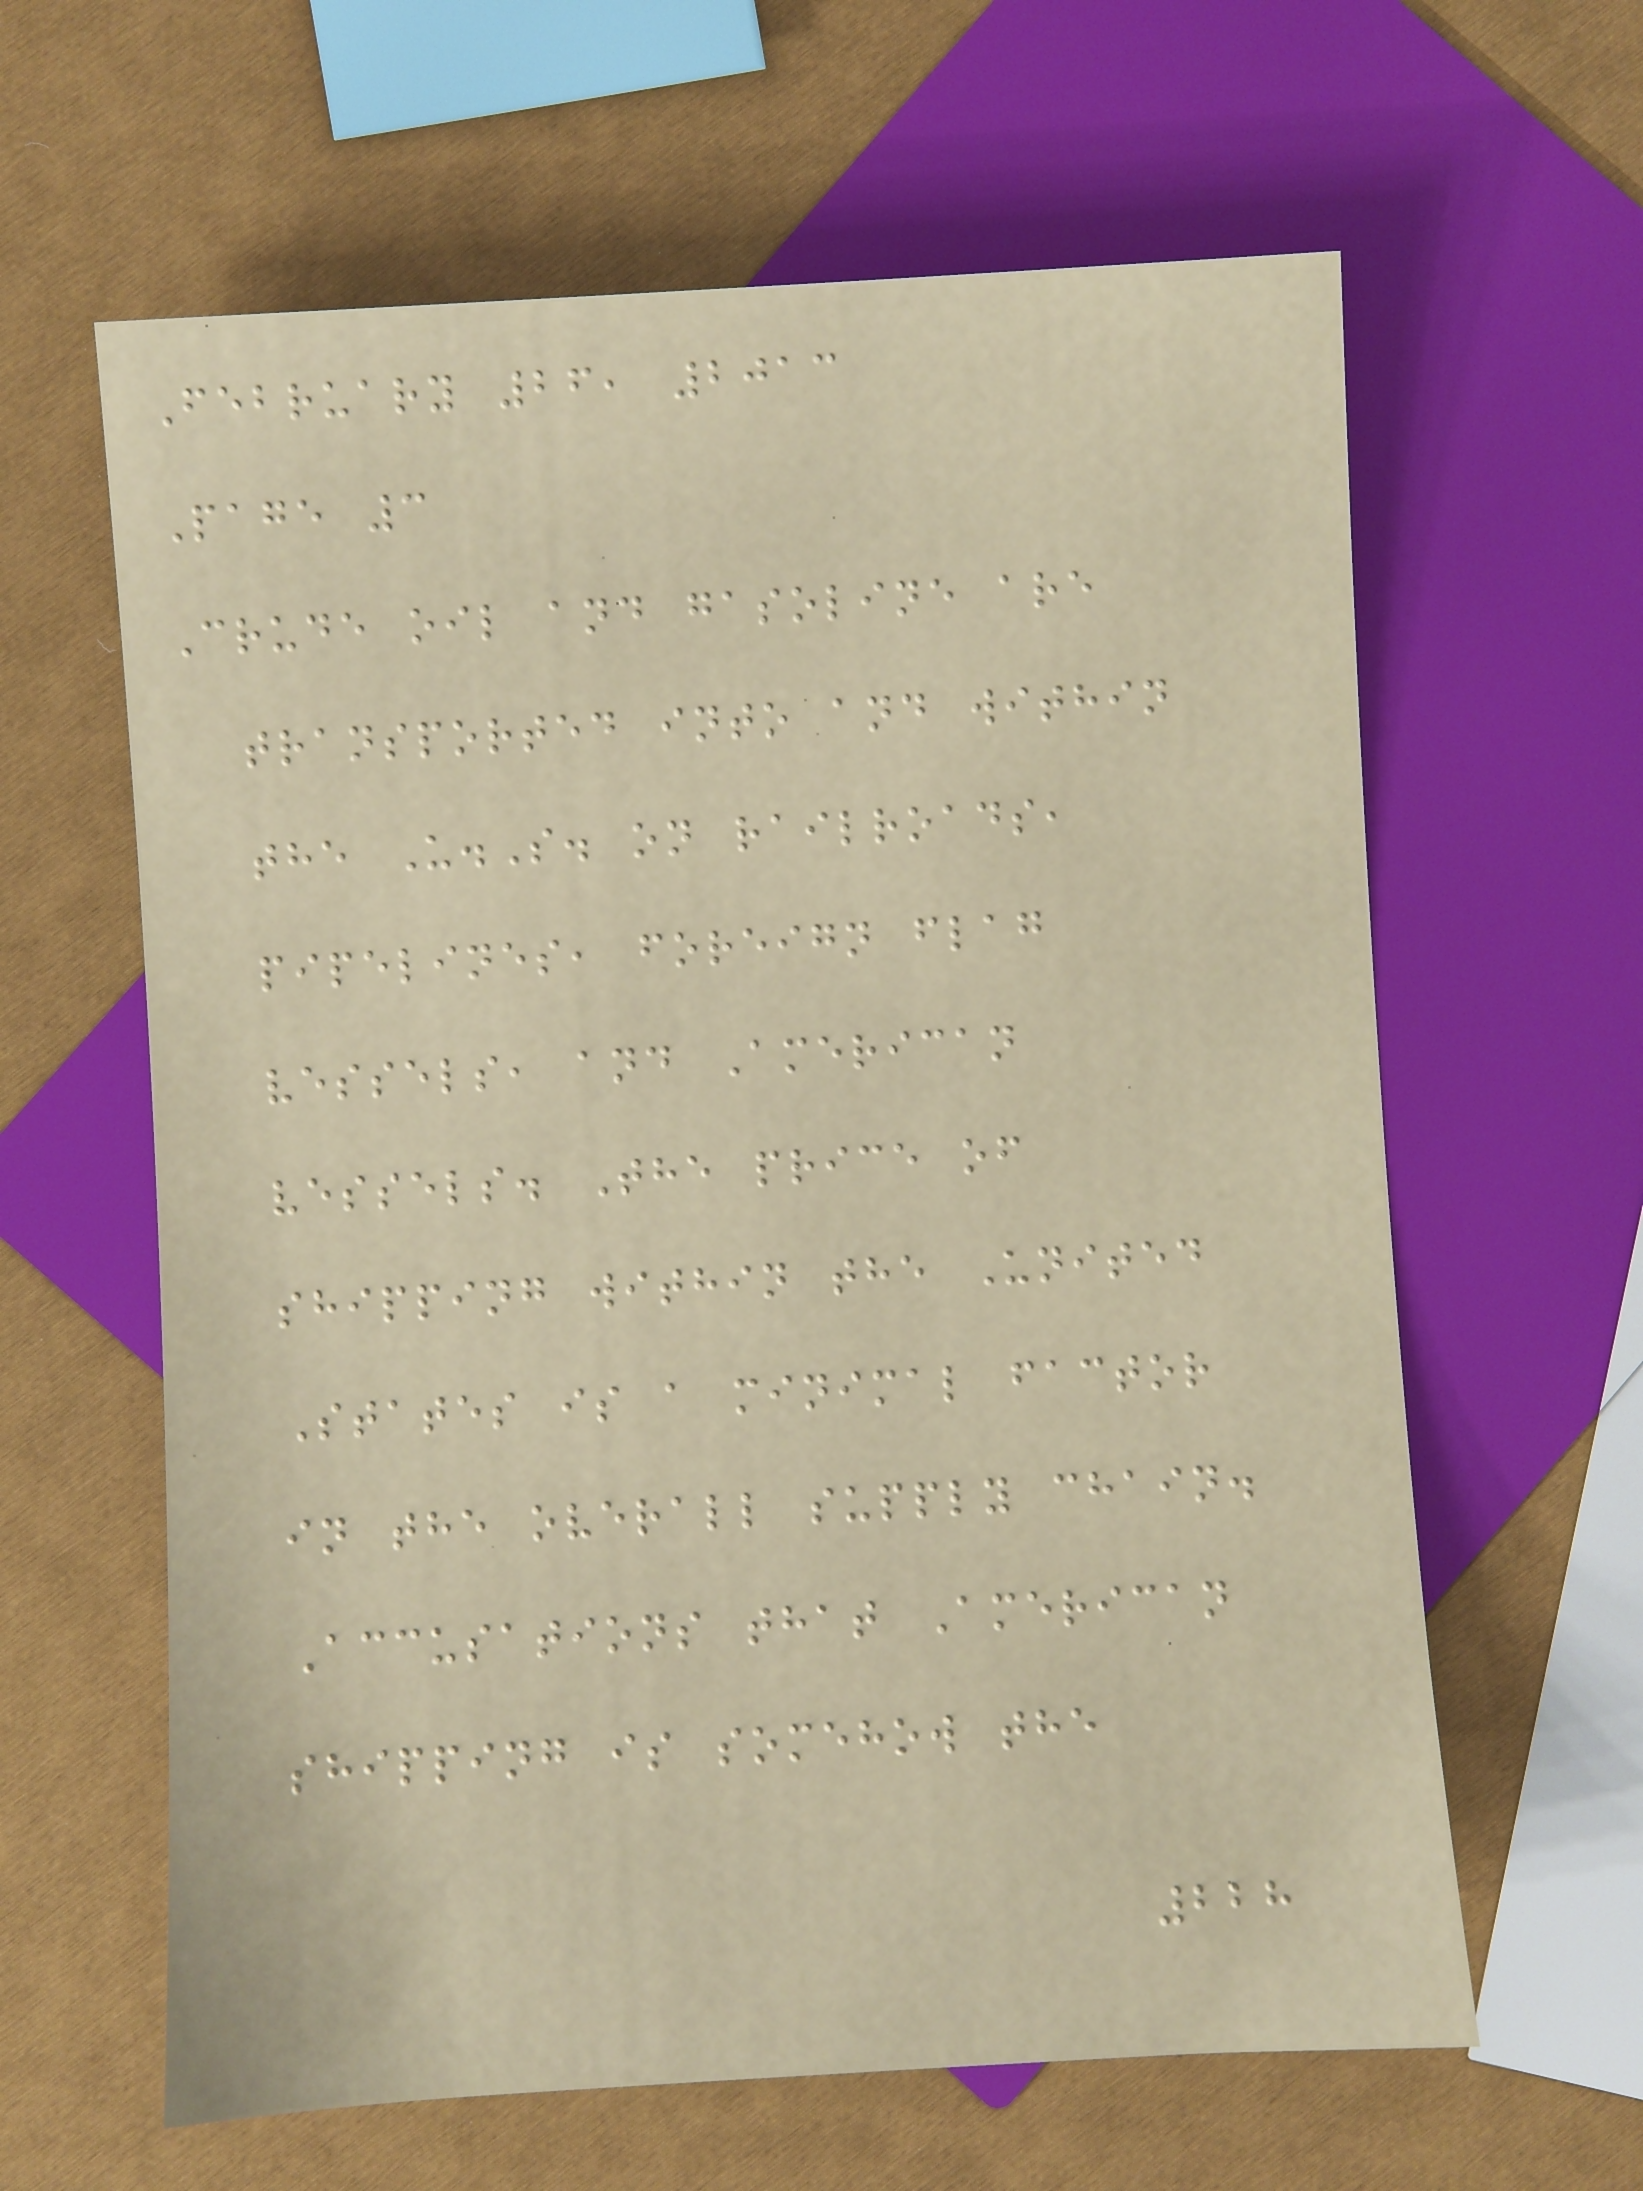February 26, 2013
Page 3
Crude oil and gasoline are
transported into and within
the U.S. on railroads,
pipelines, foreign flag
vessels, and American
vessels. The price of
shipping within the United
States is a minimal factor
in the overall supply chain.
Accusations that American
shipping is somehow the
228
